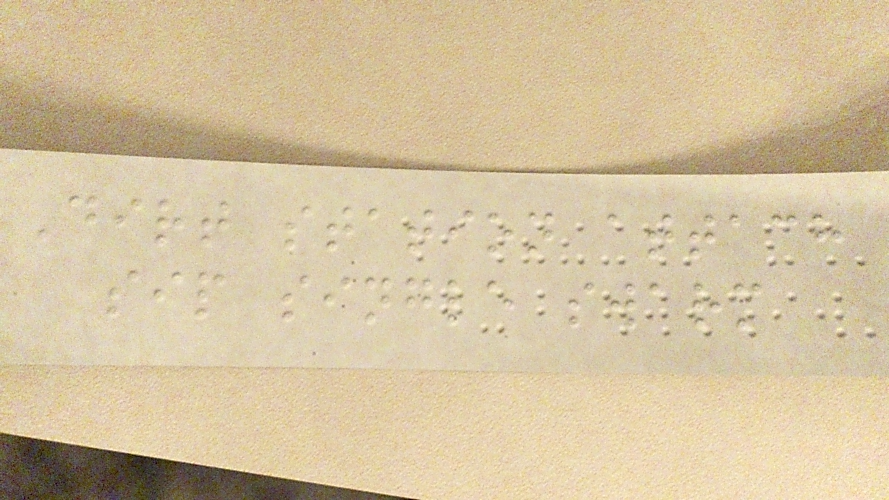Dirt station attach
sip single swarm
